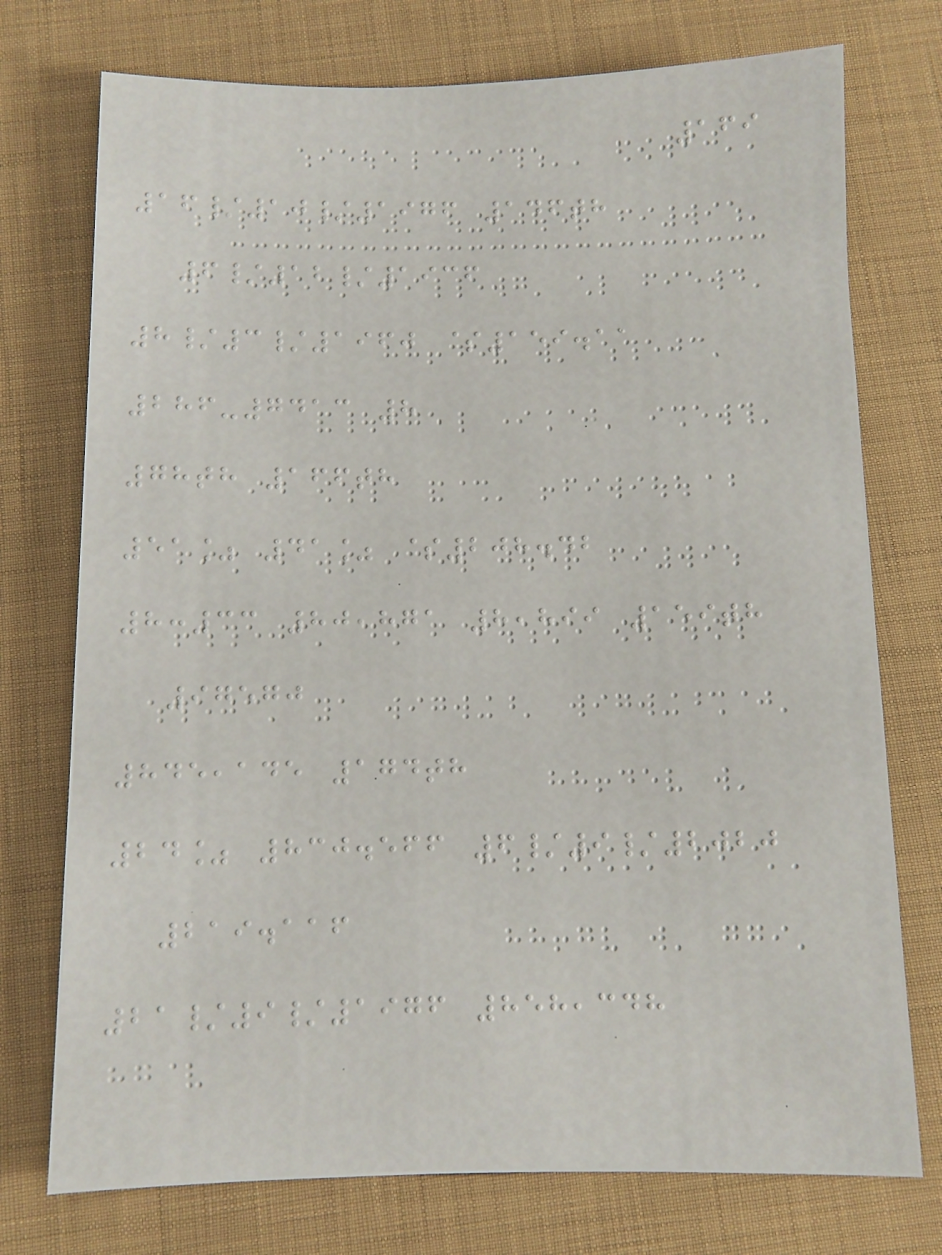169
16/10/1976 146th
6/12/1936
8/3/1960 $159.11
286-7413 8
78th 166th
51% 41% $208.42
8:33 80,871 8,899 159th
97570
845,145 174th
24% 830.566 6/9/2020
219.116
21/9/1976 858,348
